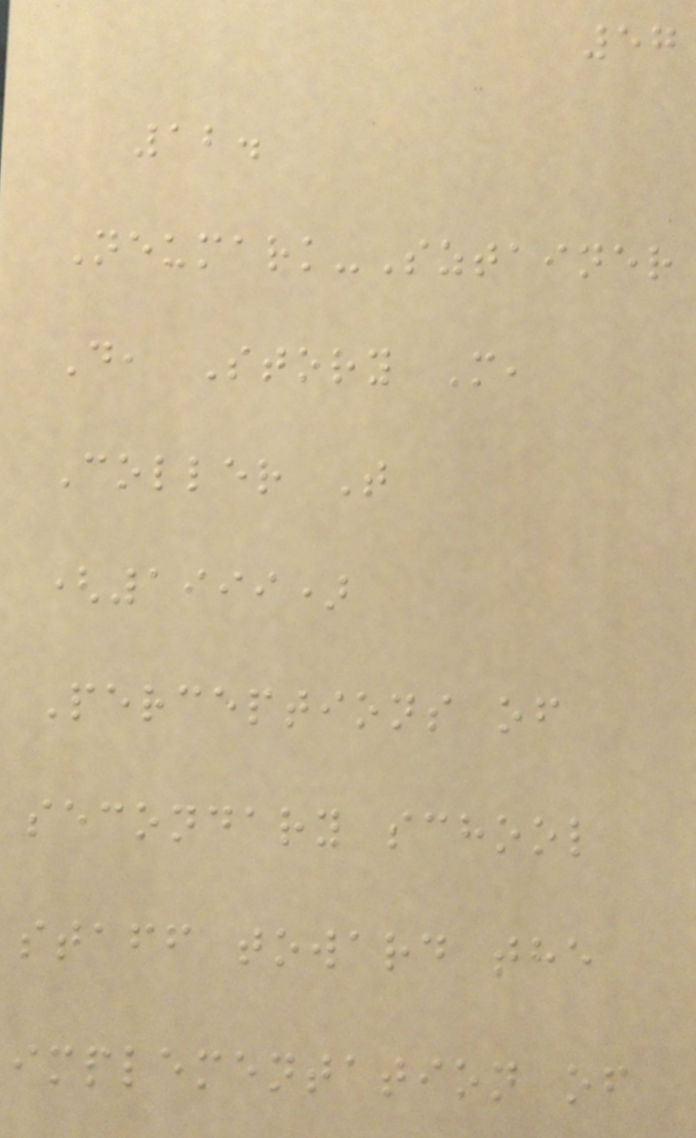57
12.
Neumark-Sztainer
D, Story M,
Coller T
(1999)
Perceptions of
secondary school
staff toward the
implementation of
